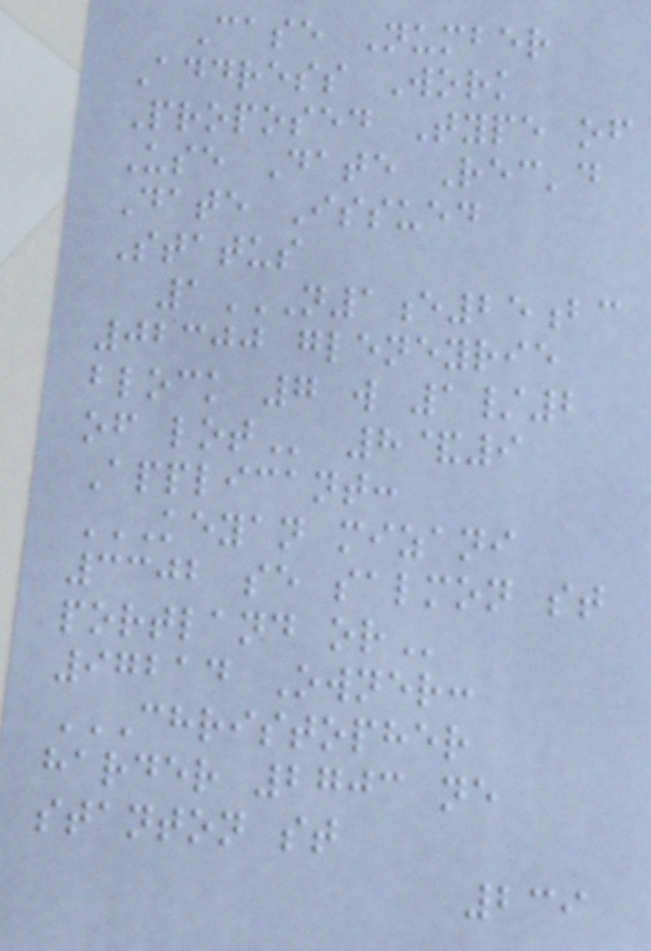Case Number
Address Work
Proposed Type of
Use Date Rec'd
Date Issued
Status
1N1E25BC
02300 GLENEYRIE
BLOCK 7 W 1/2
OF LOT 8&9
Applicant:
KEYAN MIZANI
3302 SE SALMON ST
PORTLAND OR
97214 Owner:
CHRISTOPHER
HARDER 2703 NE
STANTON ST
239
